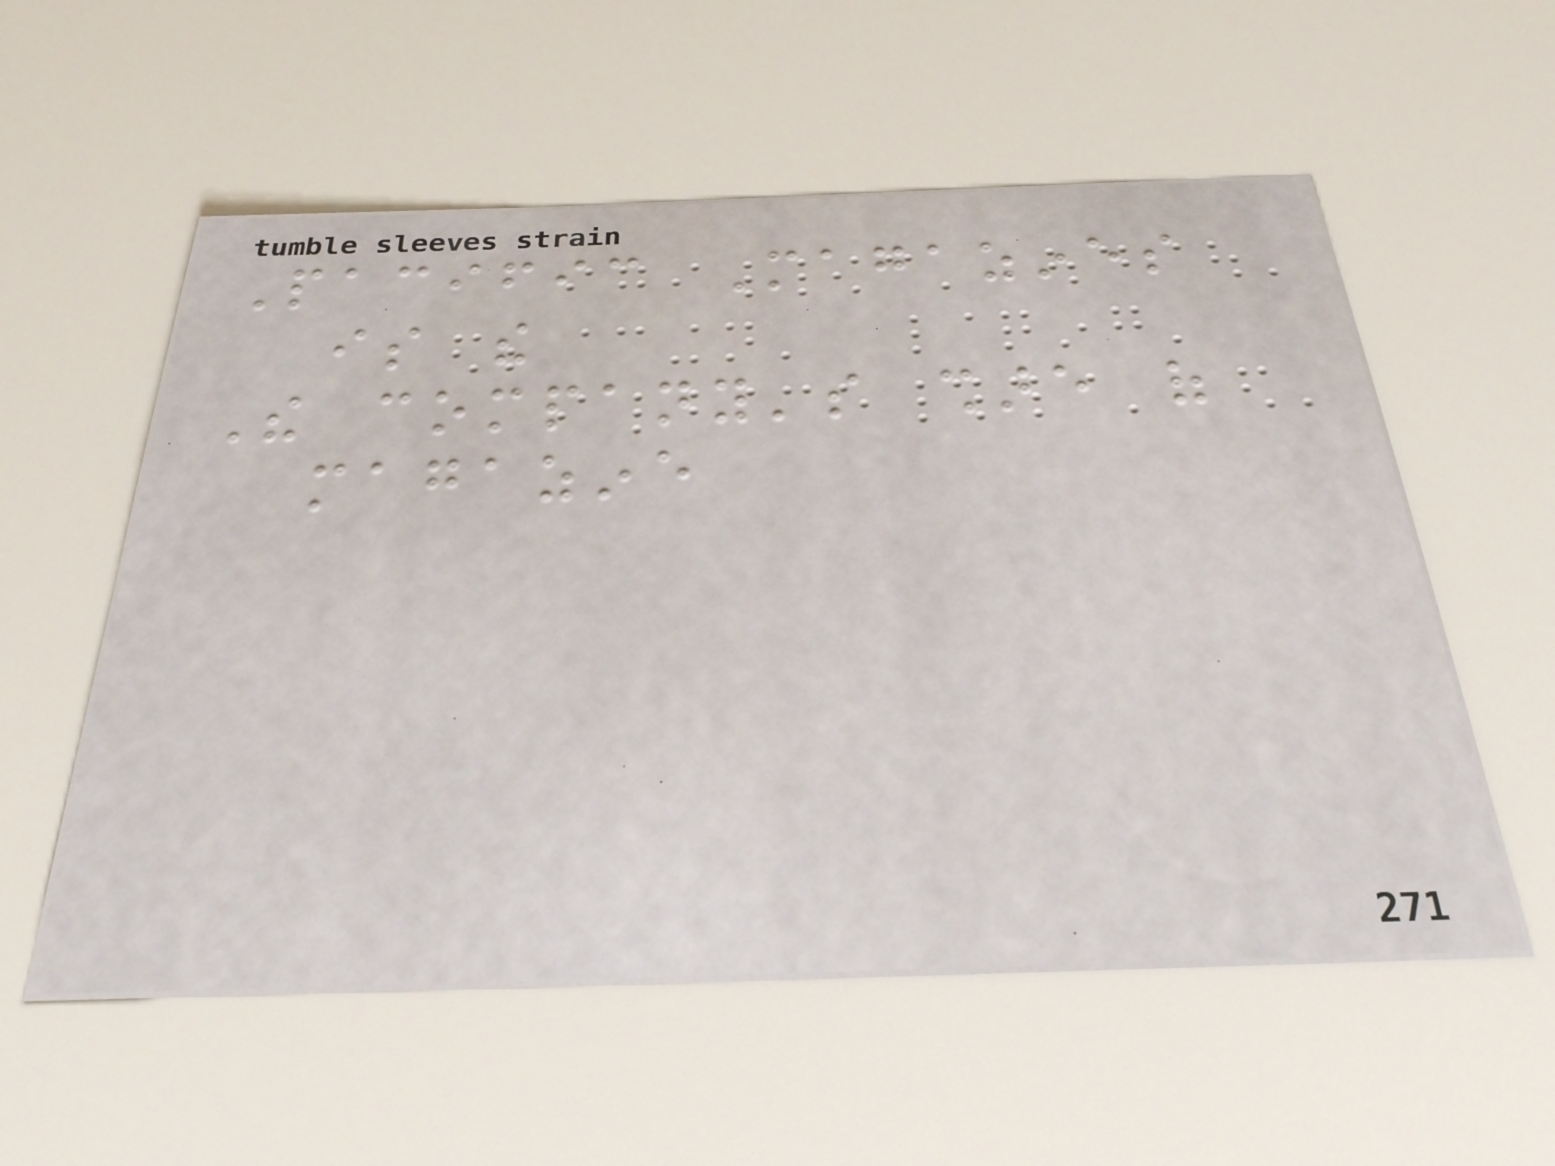Pacific Magazines
is the
The company's share of
magazine
